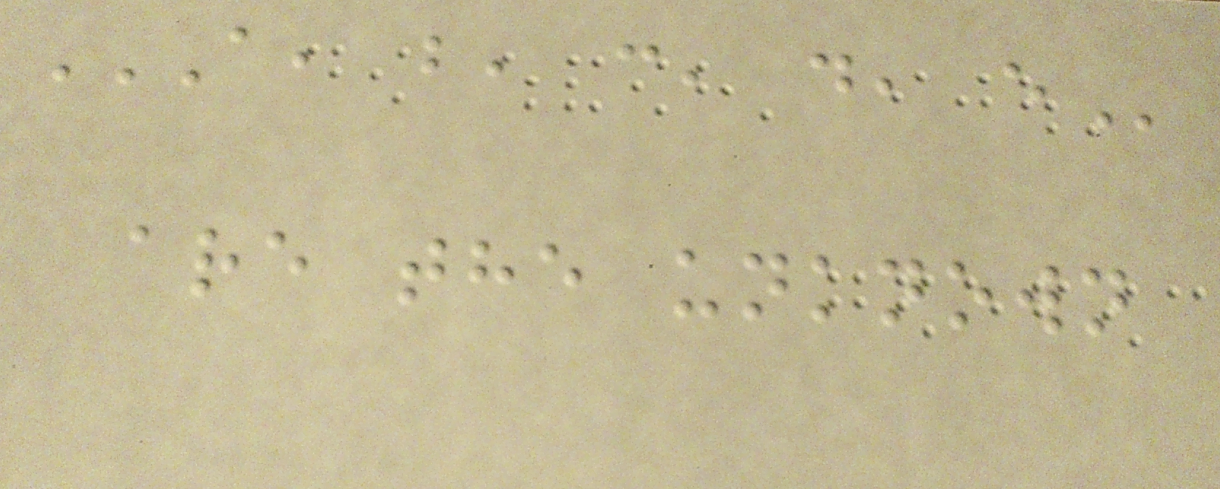A, B, C, D, E
are the unknown
